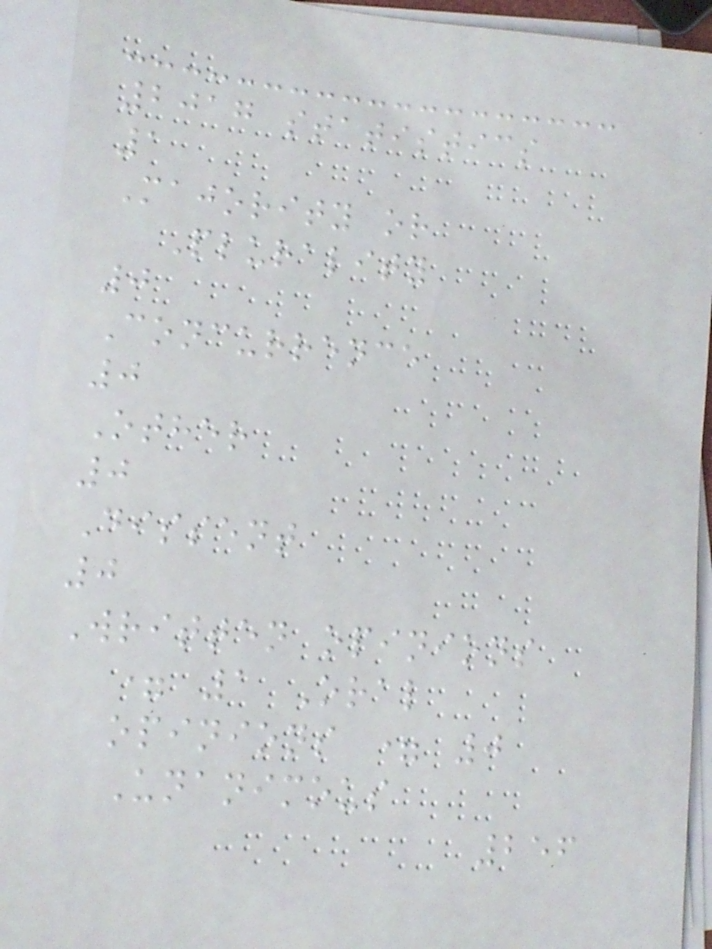2017 statistics
1
Majority or
Plurality
0
Concurrence
0
Other
0
Dissent
0
Written opinions
= 1 Oral
opinions = 0
Unanimous
256
